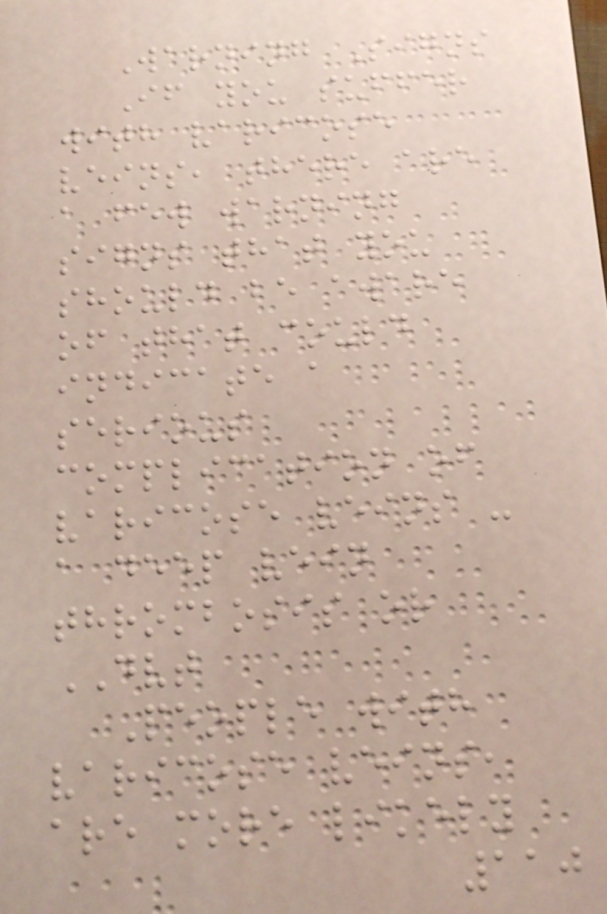Warning Signs
If you suffer
with varicose
veins, there are
a few warning
signs that you
should be aware
of that could
indicate a
serious
complication of
varicose veins -
a deep vein
thrombosis or
DVT
People with
varicose veins,
are more likely
110
